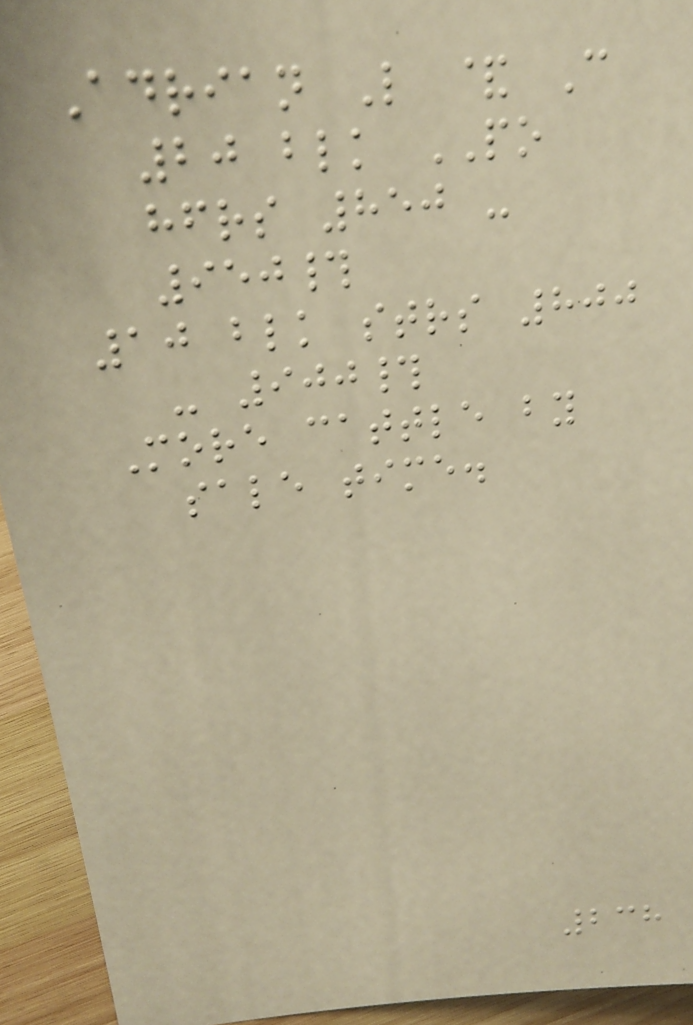Adrian L & C
20 blk PO
hfrs 850 -
950#
10 blk strs 800
- 900#
More cattle by
sale time.
238
